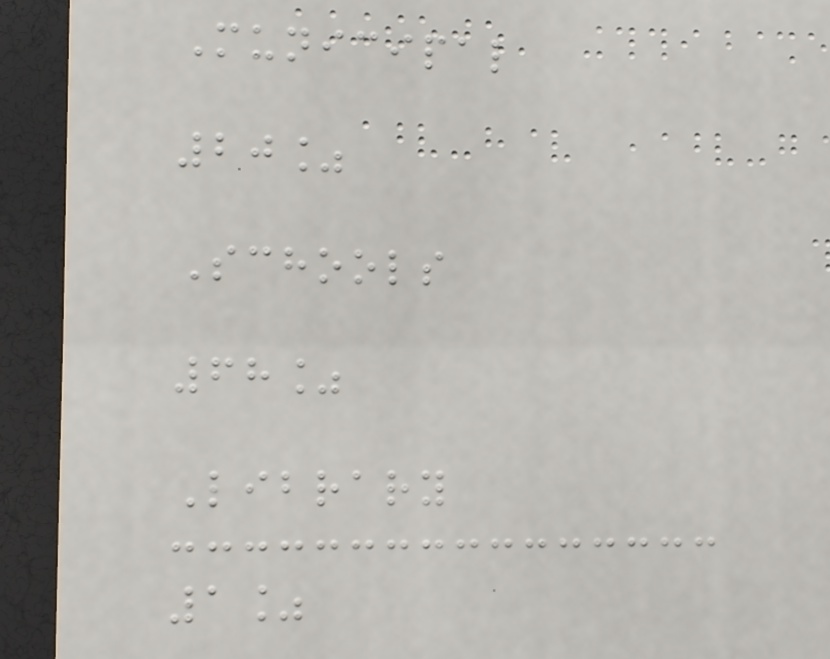Municipal
20%
Schools
68%
Library
1%
